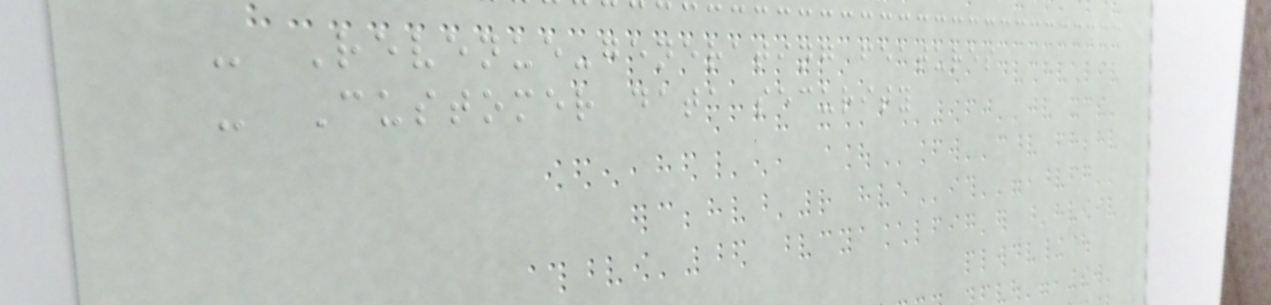- Revenue-generating features
- Customer data security
